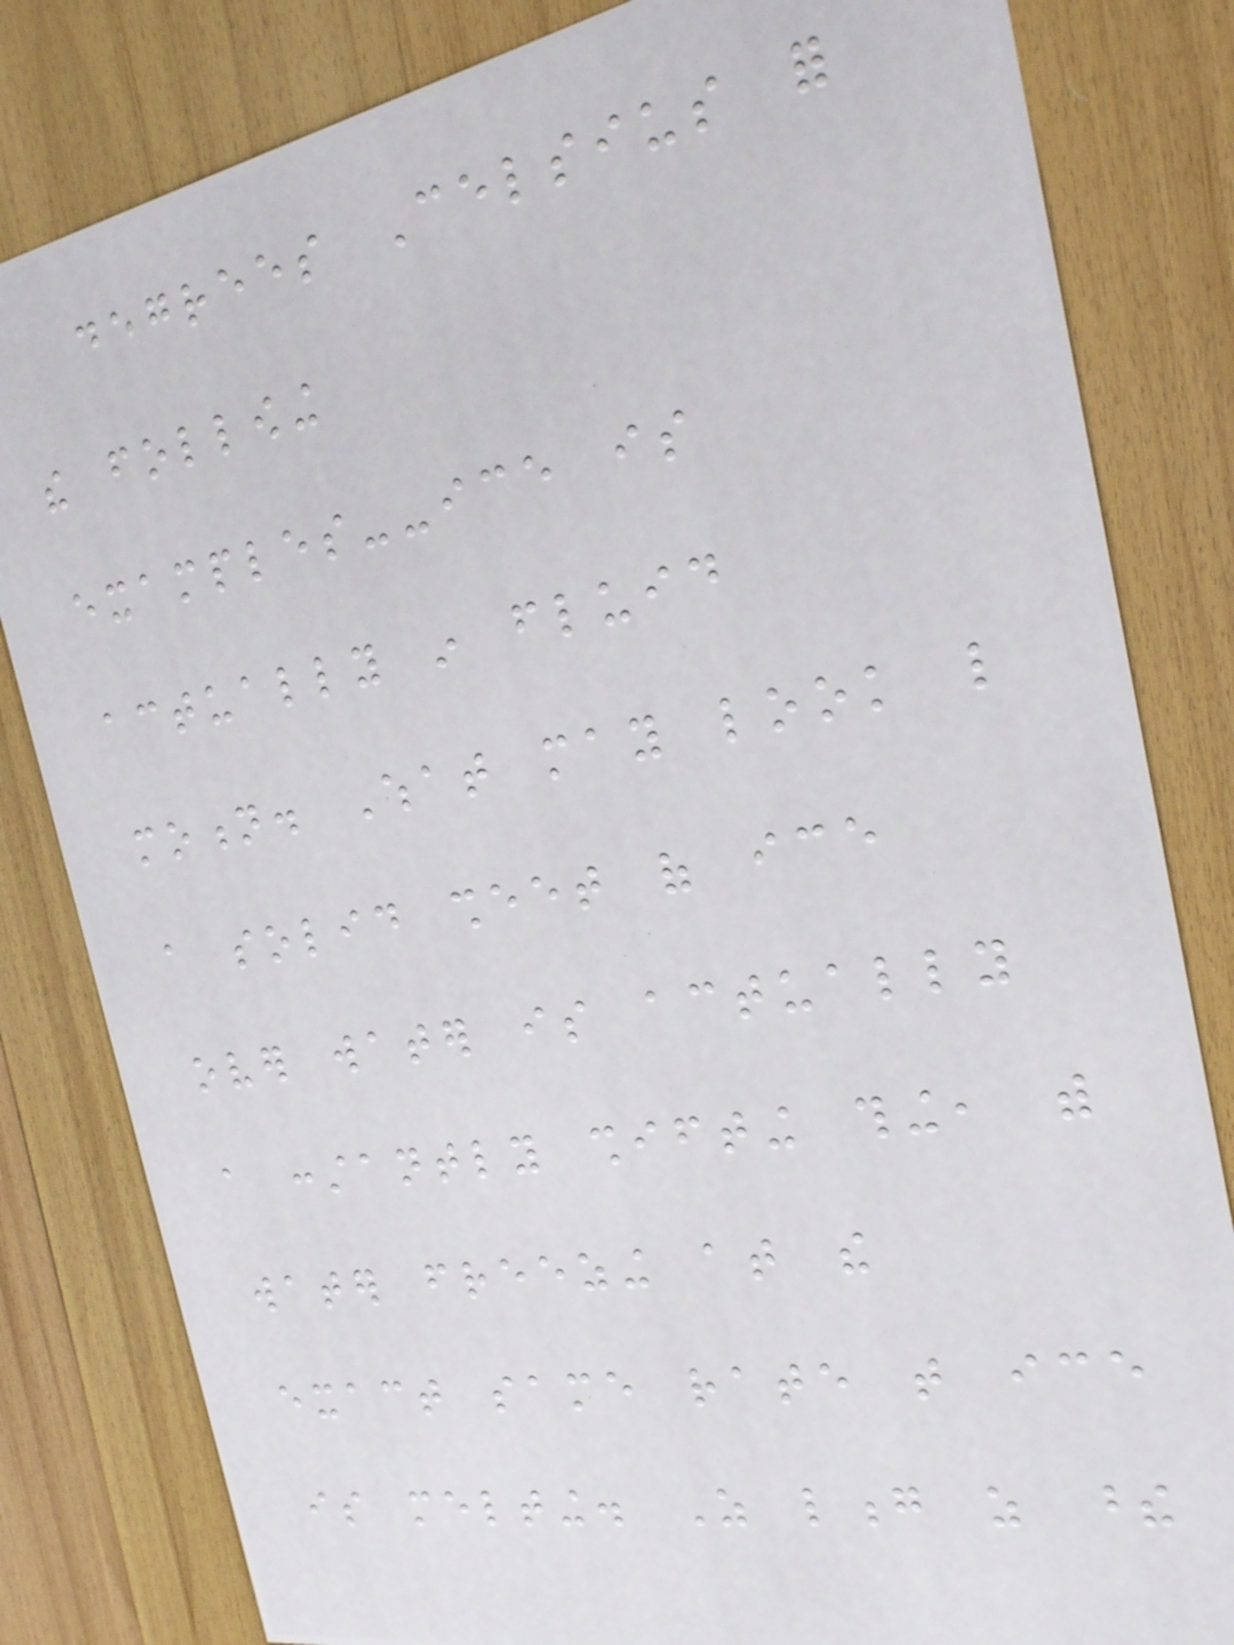degrees Celsius for
the following
examples--ice is
actually in fluid
motion. What may look like
a solid sheet of ice
over water is actually
a constantly shifting thing, with
water freezing at the
exact same rate that ice
is melting. As long as these
